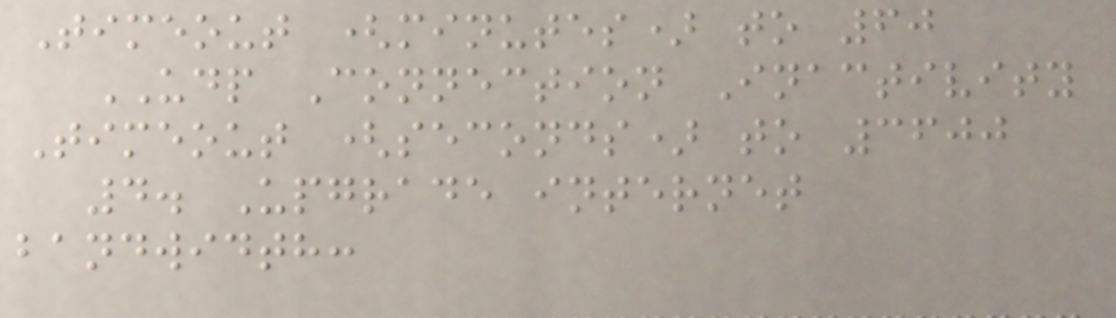Timeout (minutes) to 60
UDP Connection Inactivity
Timeout (seconds) to 3600
4. Upgrade internet
bandwidth:
